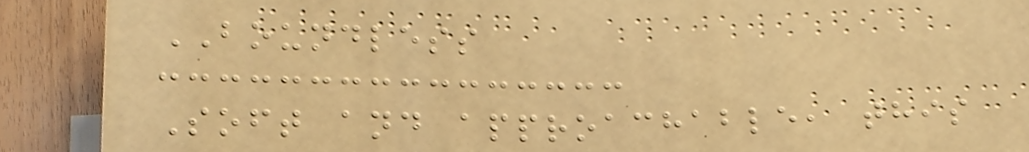BOUNDLESS
Soft and approachable, this
